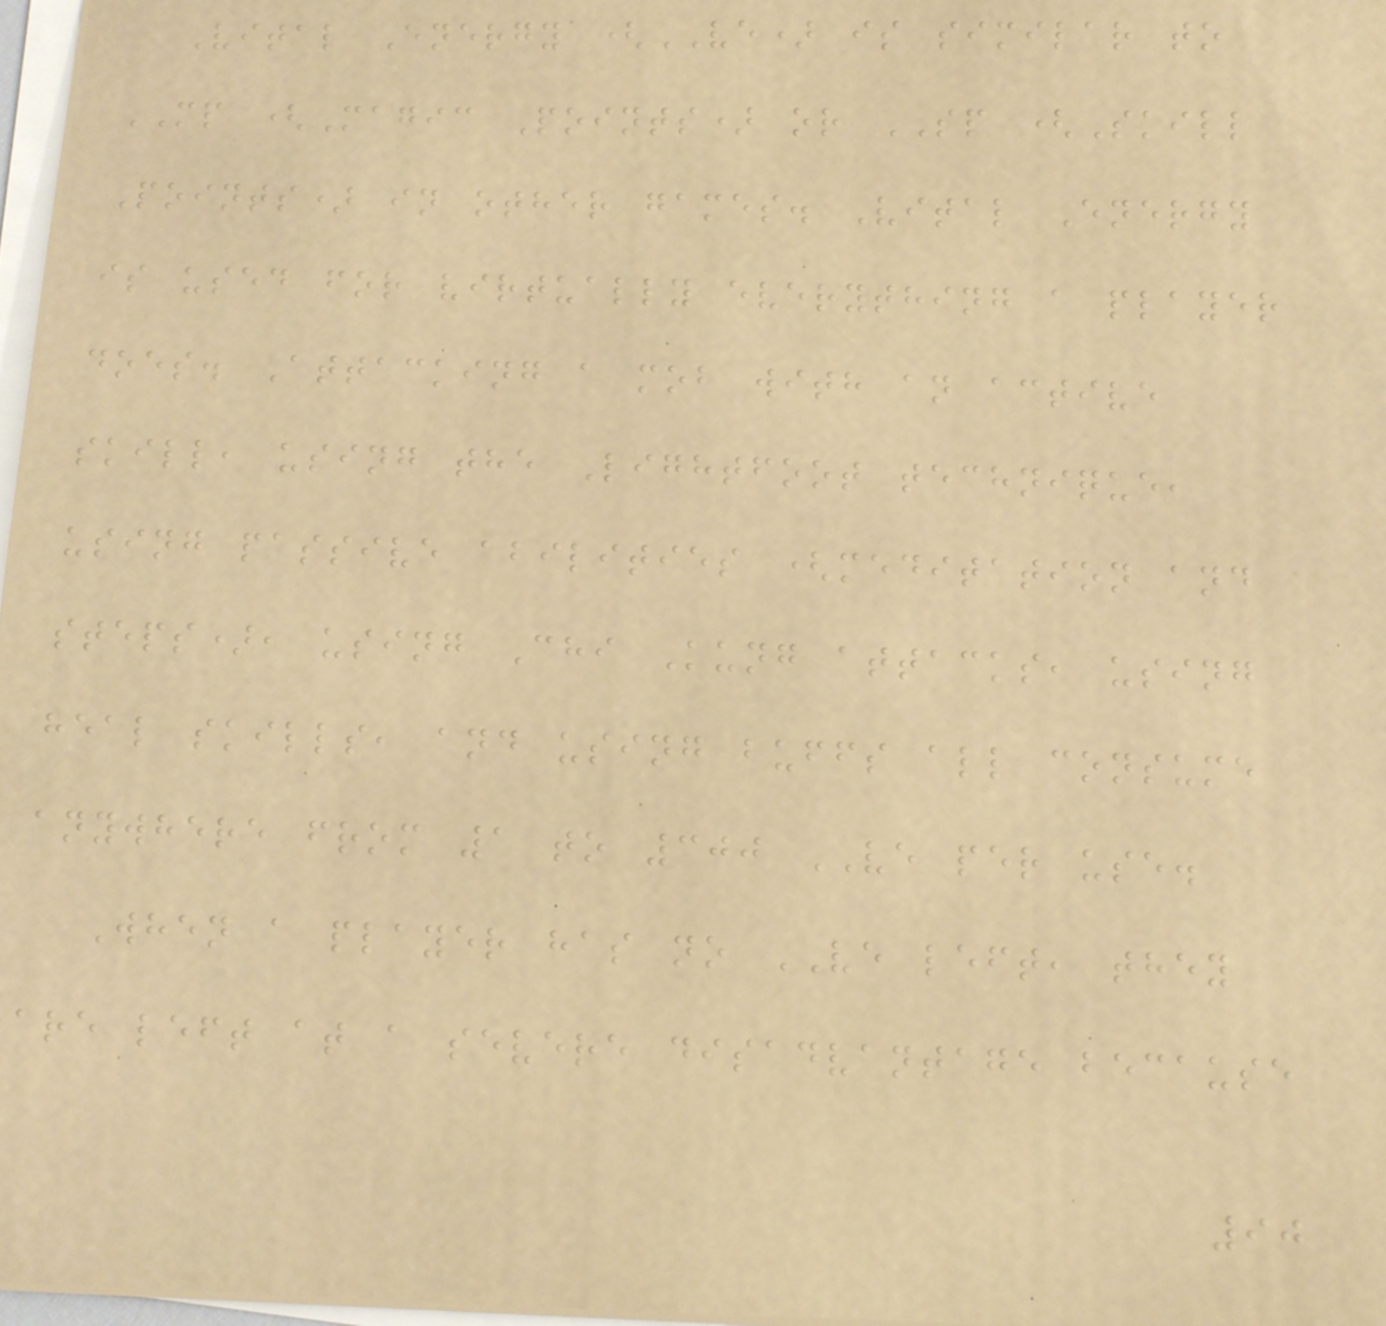Vital Energy (VE) is similar to
MP (Magic Points) or SP (Skill
Points) in other games. Vital Energy
is used for virtually everything a player
does. Attacking a mob with an active
skill, using the Lightfoot technique,
using passive abilities (meditation and
steps), using Chi Kung attacks, using
heal skills, and using buffs all consume
anywhere from 1 to 300 VE per use.
When a player has no VE left, they
are left at a severe disadvantage because
90
